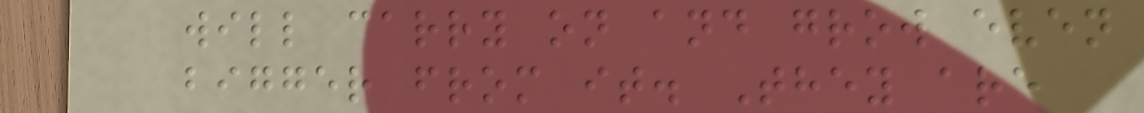will carry on and grow even
bigger from it. They are
